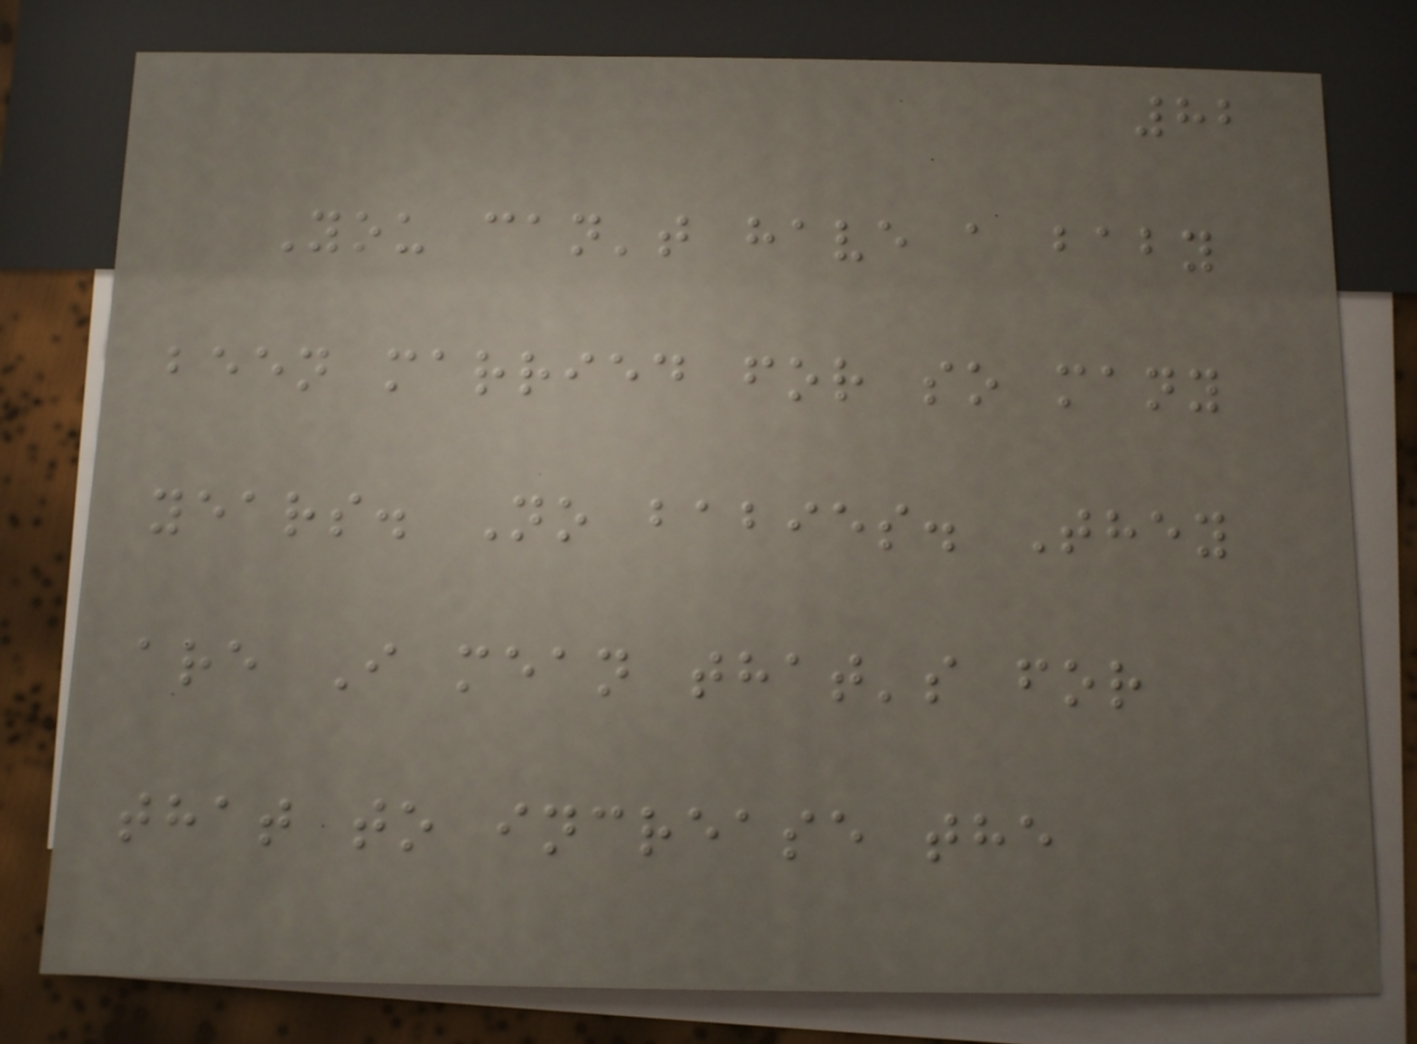82
You can't have a baby
been married for so many
years. No babies. They
are I mean that's for
that to increase the
